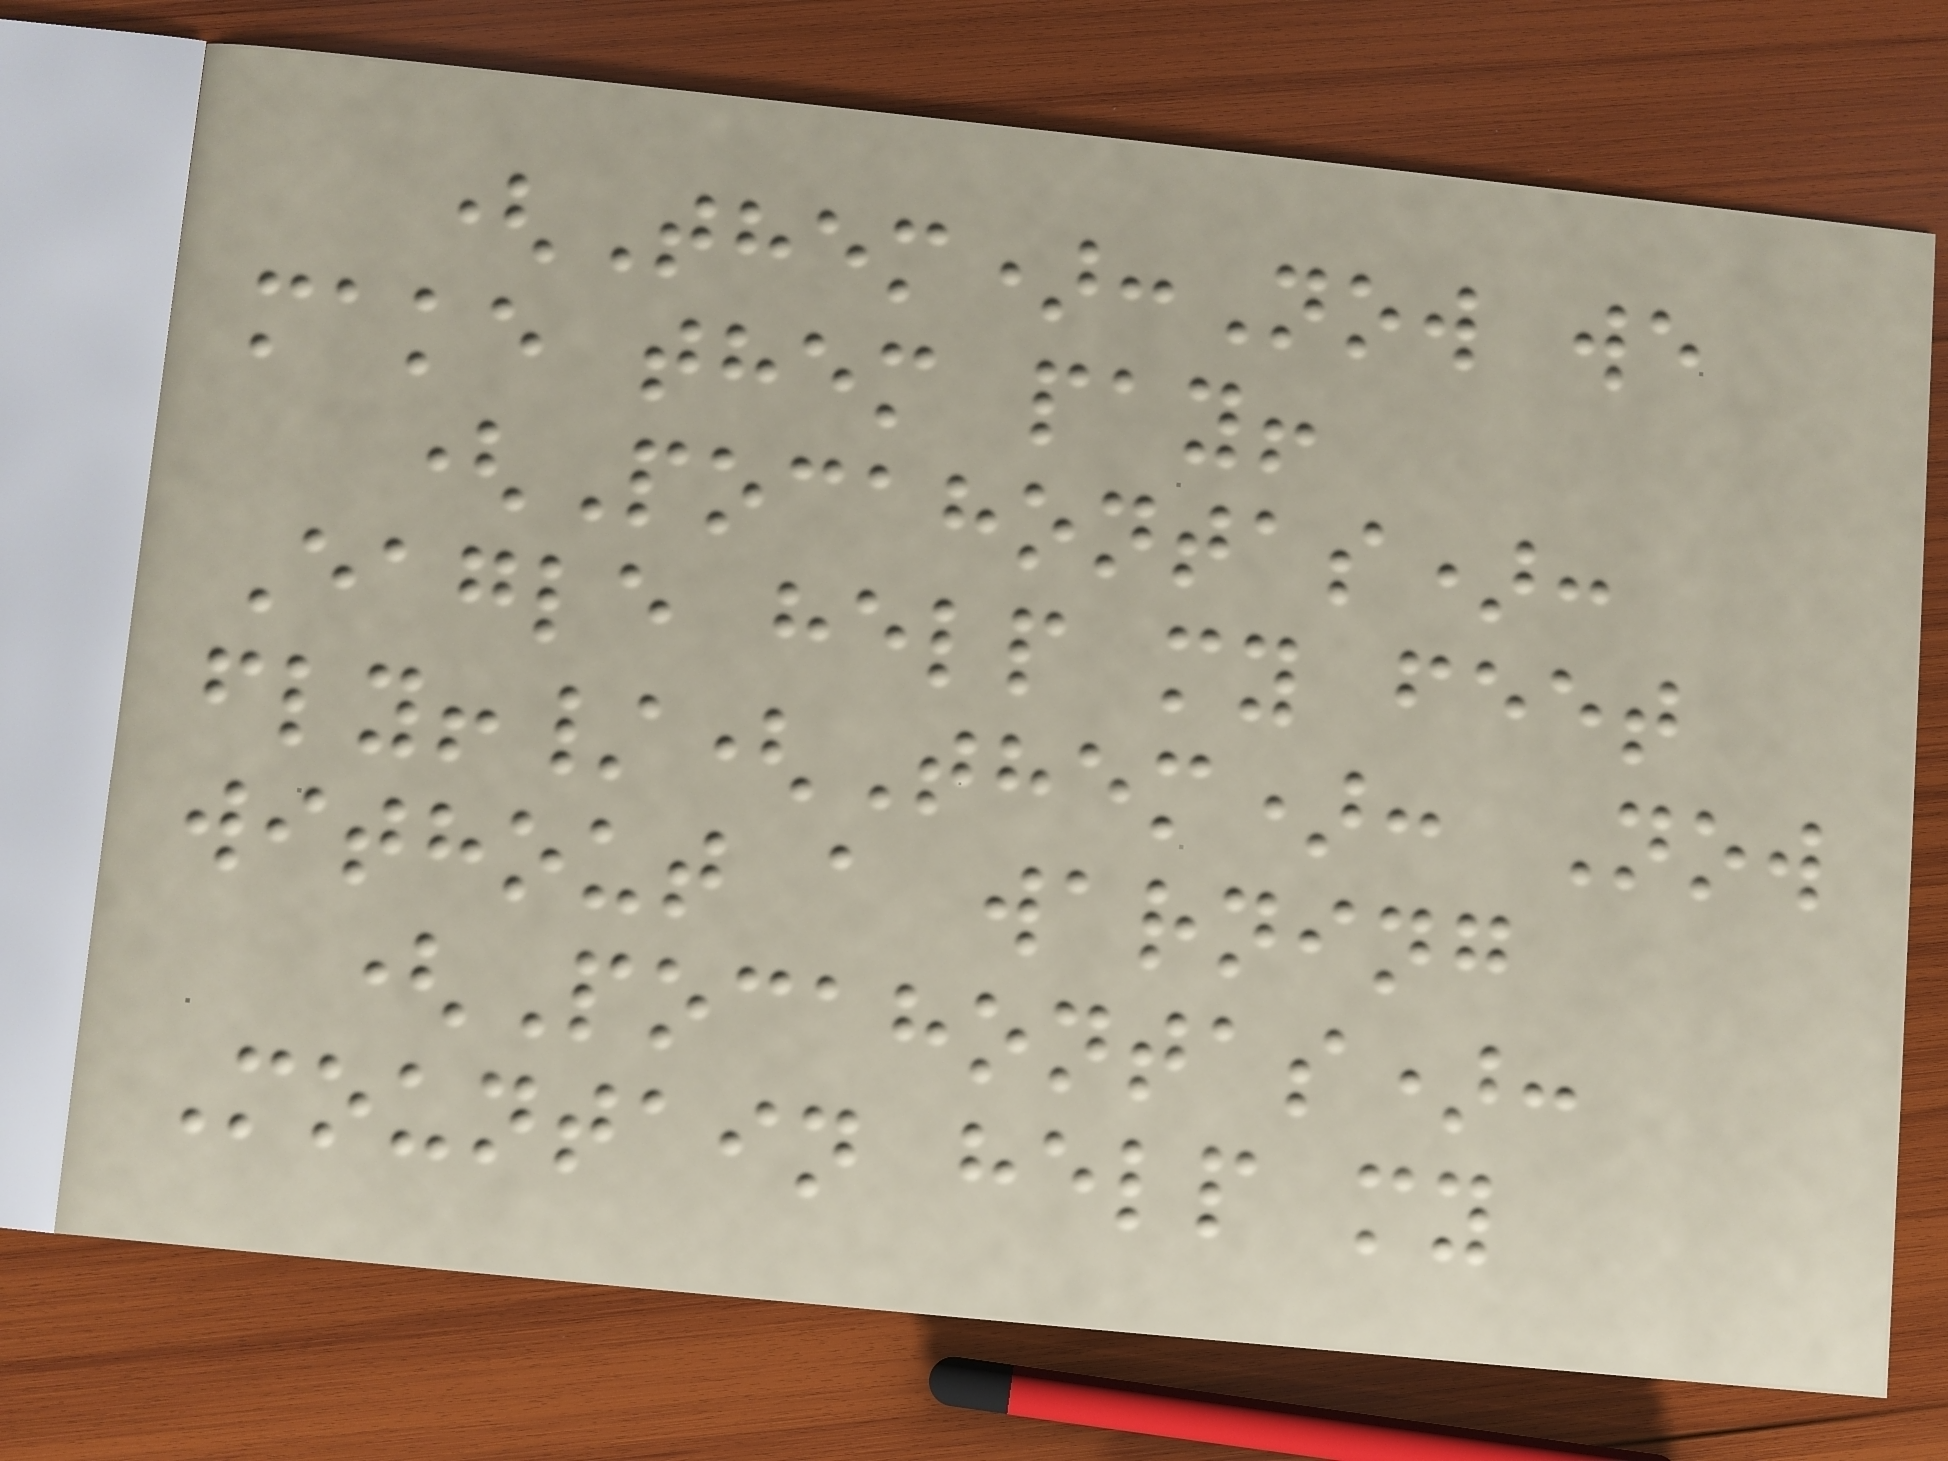(Them):Now we
make them pay!
(Pocahontas):
Eagle help my feet
fly!/(Them): Now
without a warning
(Pocahontas):
Mountain help my
